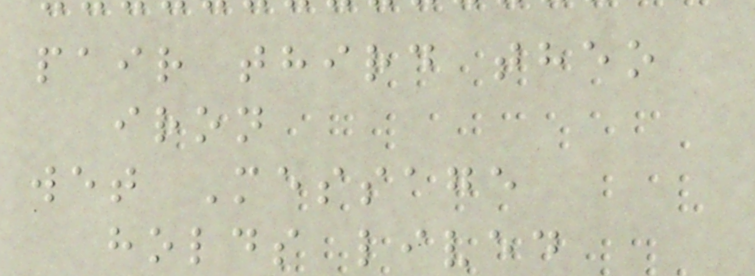pair third theo
iron
wet Message
holds lived
